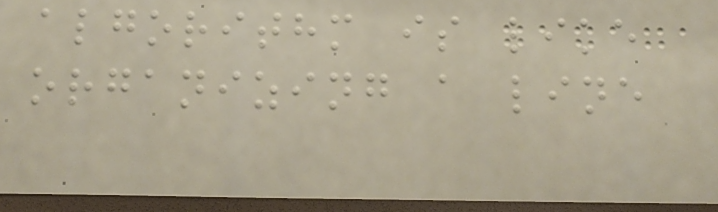algorithm is like
organizing a line
